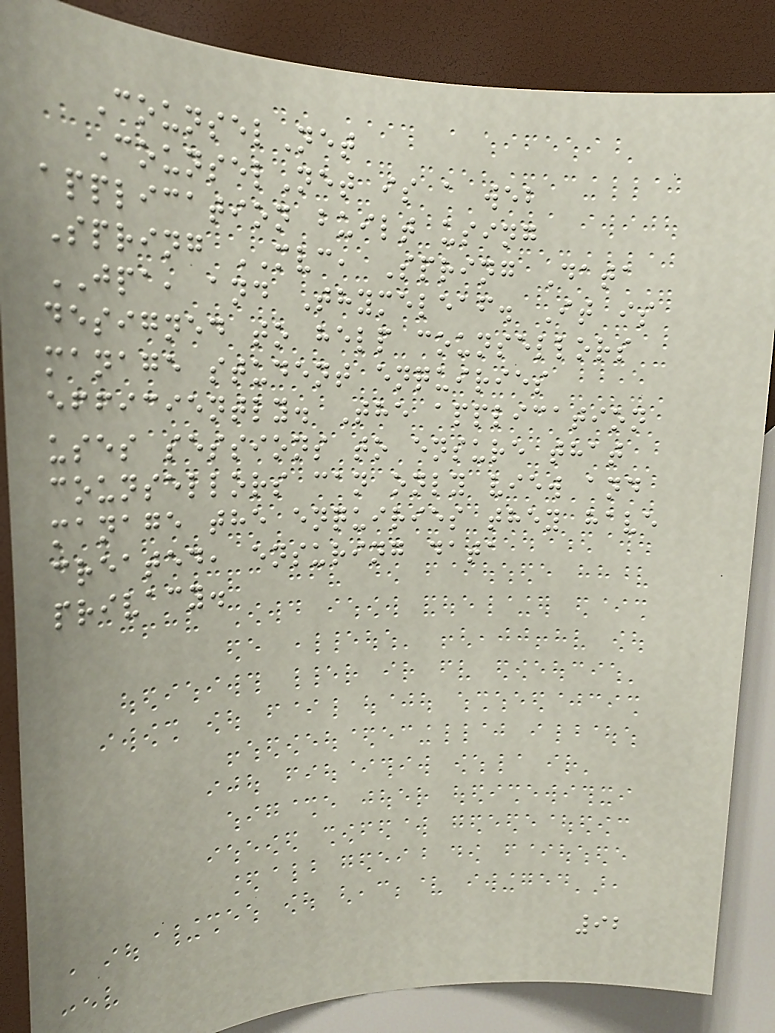CounselNet
CounselNet is a web
application built using
Spring MVC, Spring Data
JPA, and Thymeleaf. It is
designed to help counsellors
manage student enquiries
efficiently. The application
uses sessions to ensure that
counsellors can only view and
manage the enquiries they have
created, ensuring data
privacy.
92
